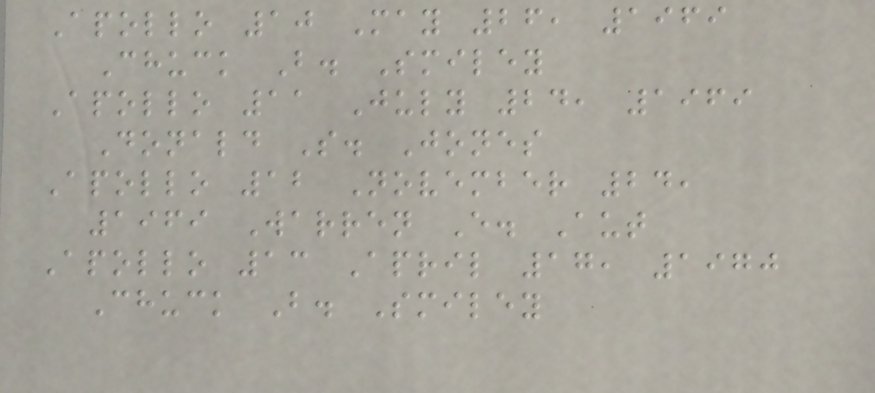Apollo 10 May 26, 1969
Chuck B. Smiley
Apollo 11 July 24, 1969
Donald S. Jones
Apollo 12 November 24,
1969 Warren E. Aut
Apollo 13 April 17, 1970
Chuck B. Smiley
